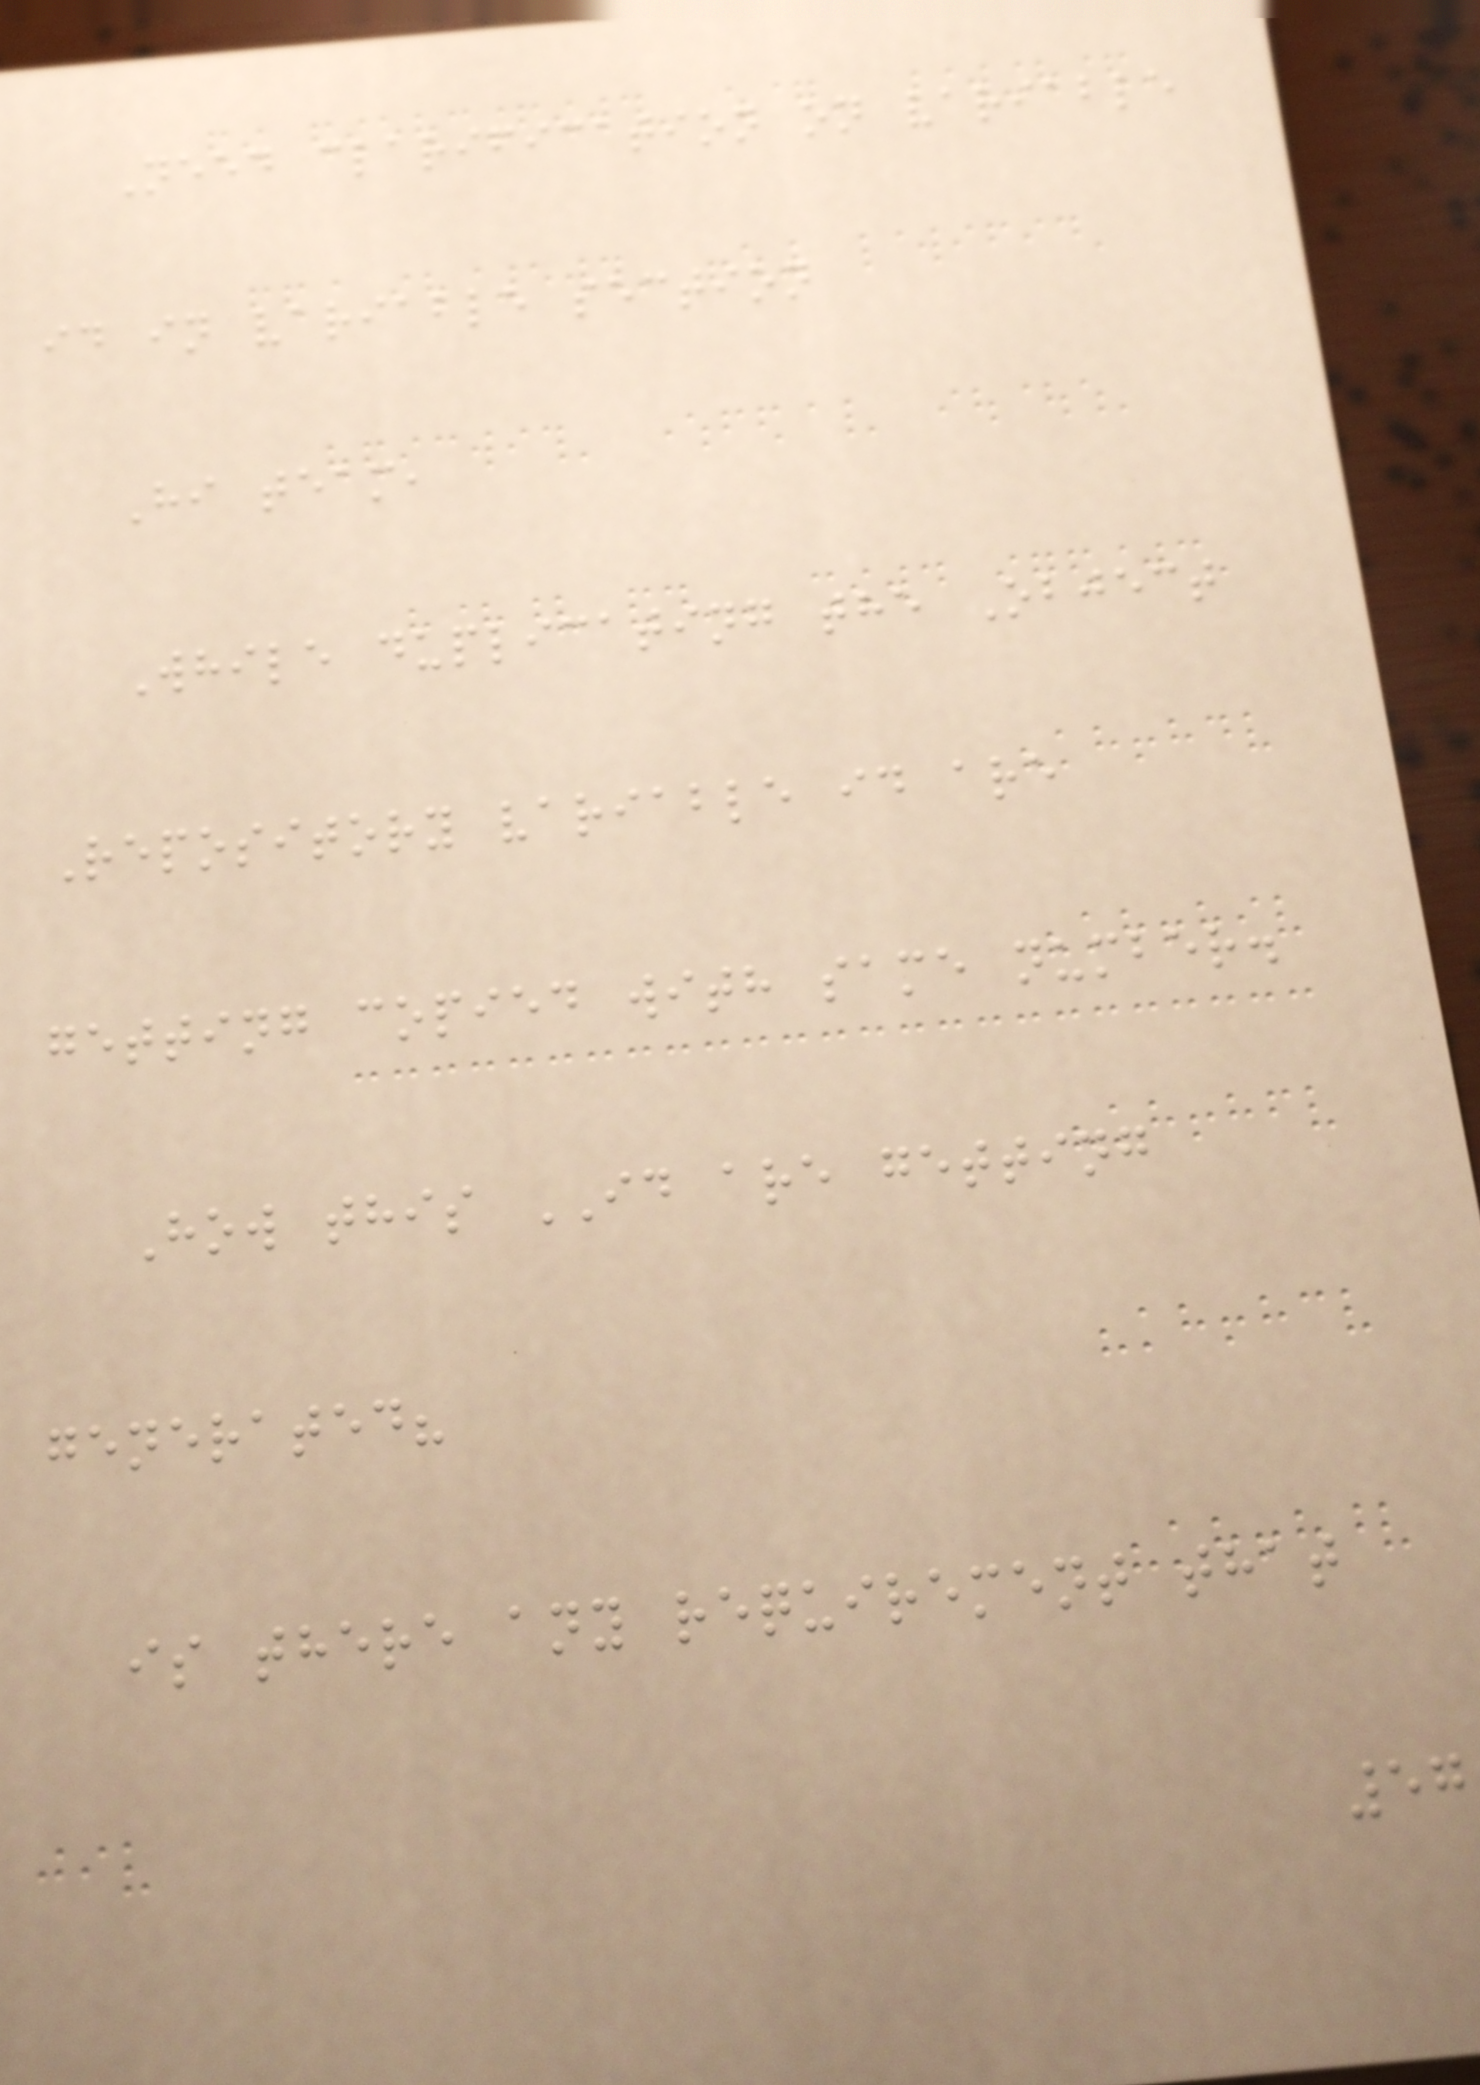Need clarification on variable
id in variable section
Hi team,
While duplicating the Object
Repository variable id are
getting copied with same number.
How this ID are getting
generated?
is there any requirement that
57
